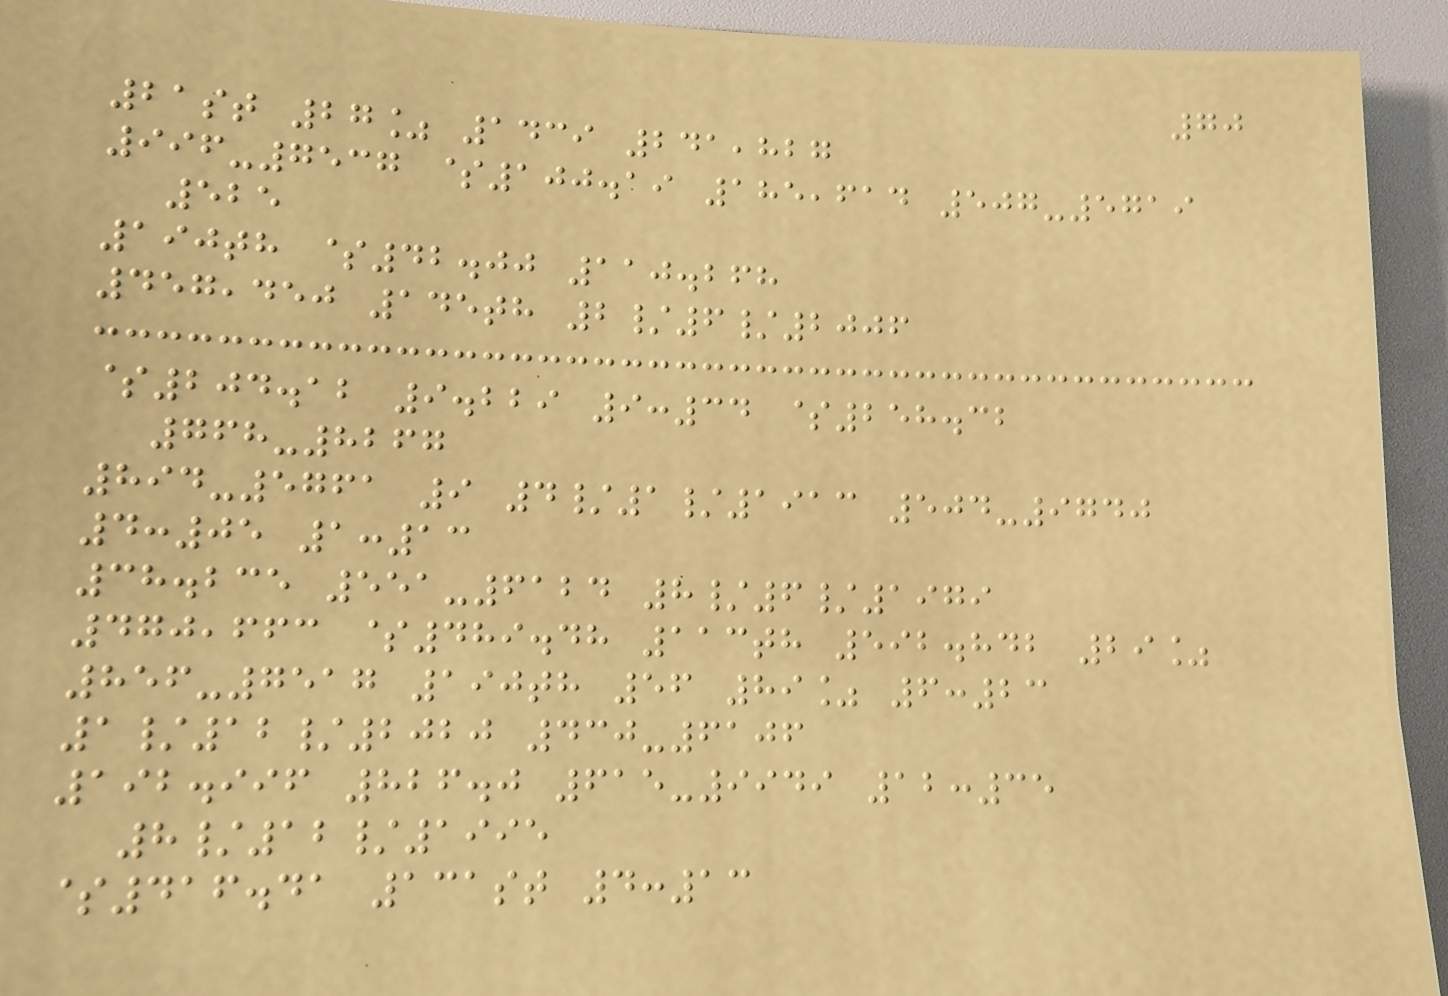70
21st 27% 1439 241,827
996-7537 $100.19 185,614 507-5719
525
190th $42.00 110.268
457,450 145th 2/6/2006
$204.12 9.229 9:34 $258.32
768-8267
894-5761 9 4/1/1913 504-9740
4:05 1:13
38.235 551-6124 8/6/1979
470,663 $489.48 113th 592.842 29%
856-7517 190th 56 89% 6:23
1/12/2020 430-6106
192.996 826.0 615-9949 12:35
8/12/1995
$416.41 131st 4:13
